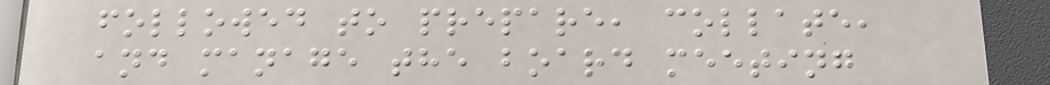followed to prepare, collate,
and manage the board meeting
